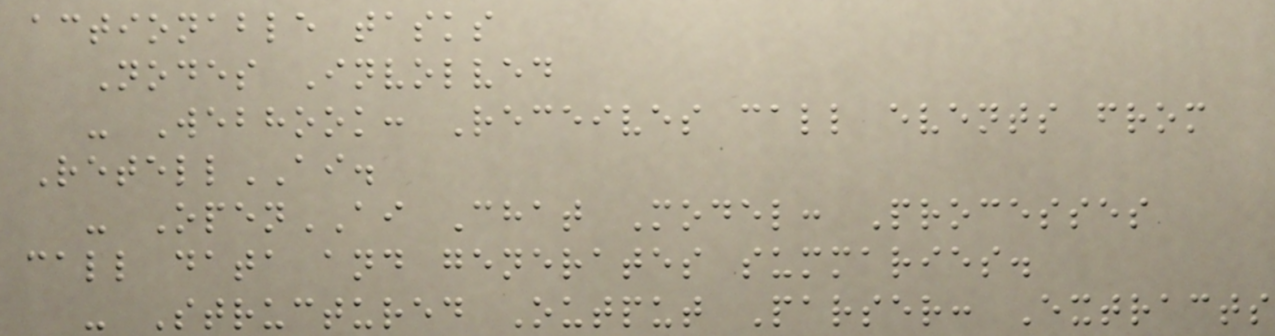actionable tasks
Nodes Involved
- Webhook: Receives call events from
RetellAI.
- OpenAI Chat Model: Processes
call data and generates summaries.
- Structured Output Parser: Extracts
